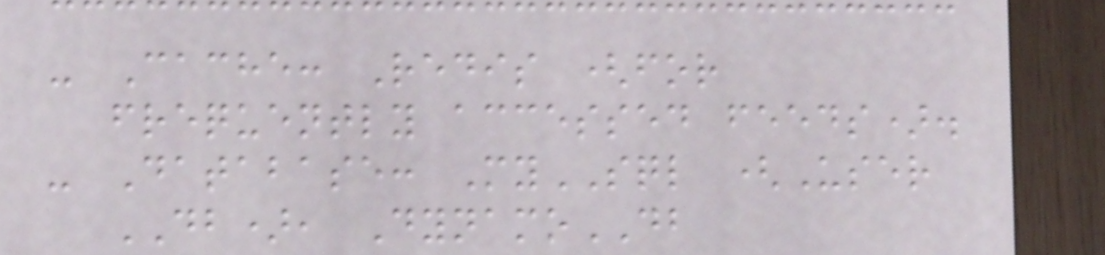- Cache: Redis (for
frequently accessed feeds).
- Database: MySQL (User
DB), DynamoDB
